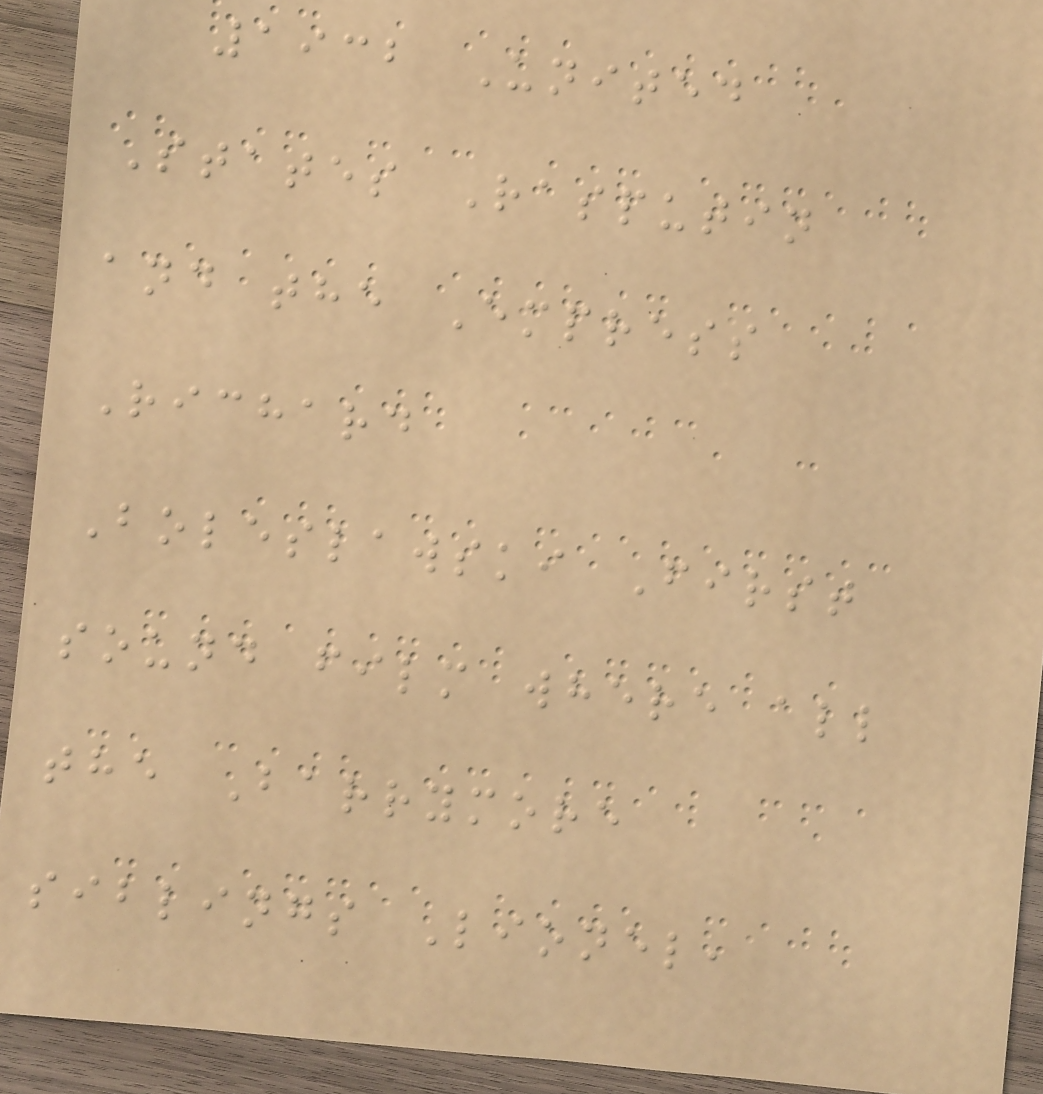1932 United
States Rasputin
and the Empress
Richard
Boleslawski First
sound film where all
the Barrymore
siblings Lionel,
